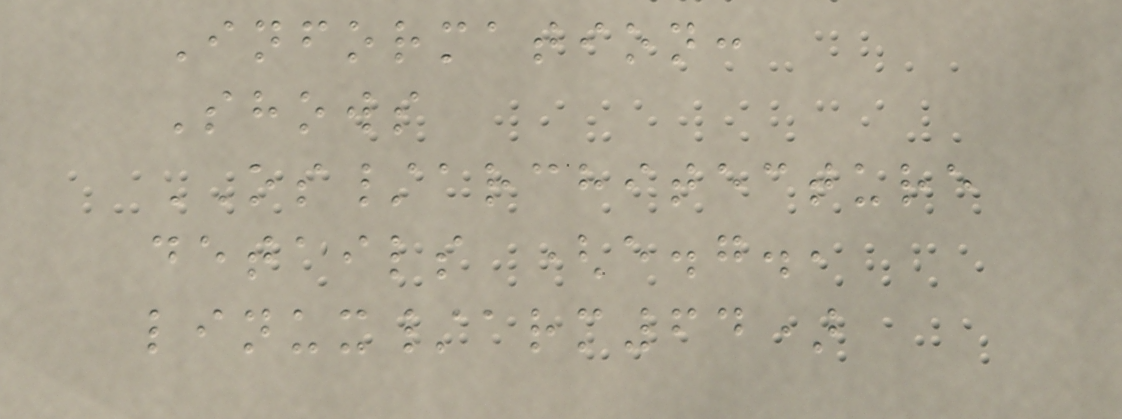Information:
Shows
OS/architecture
details (e.g.,
linux/arm64)
